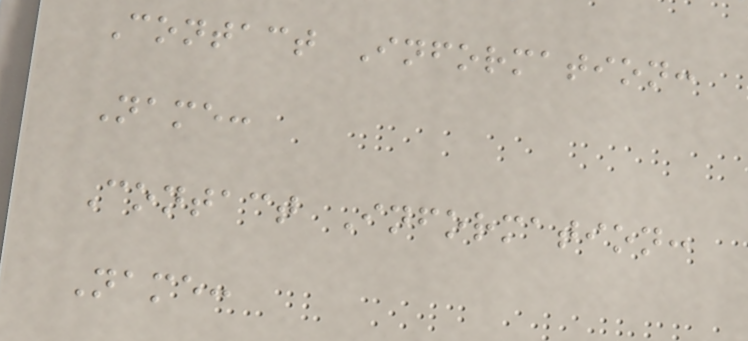Contact Information:
Name:
Contact Information:
Name:
